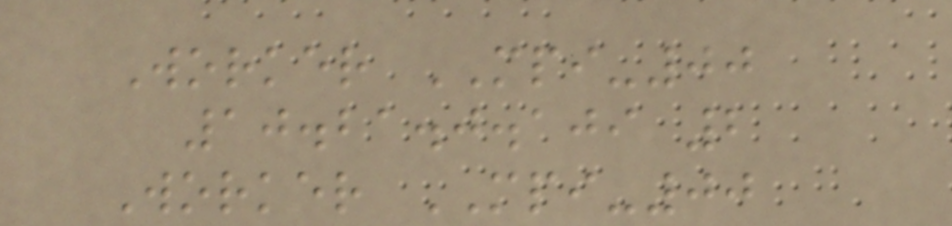Worker MPI-00
10.21.0.109 2
Worker MPI-00
